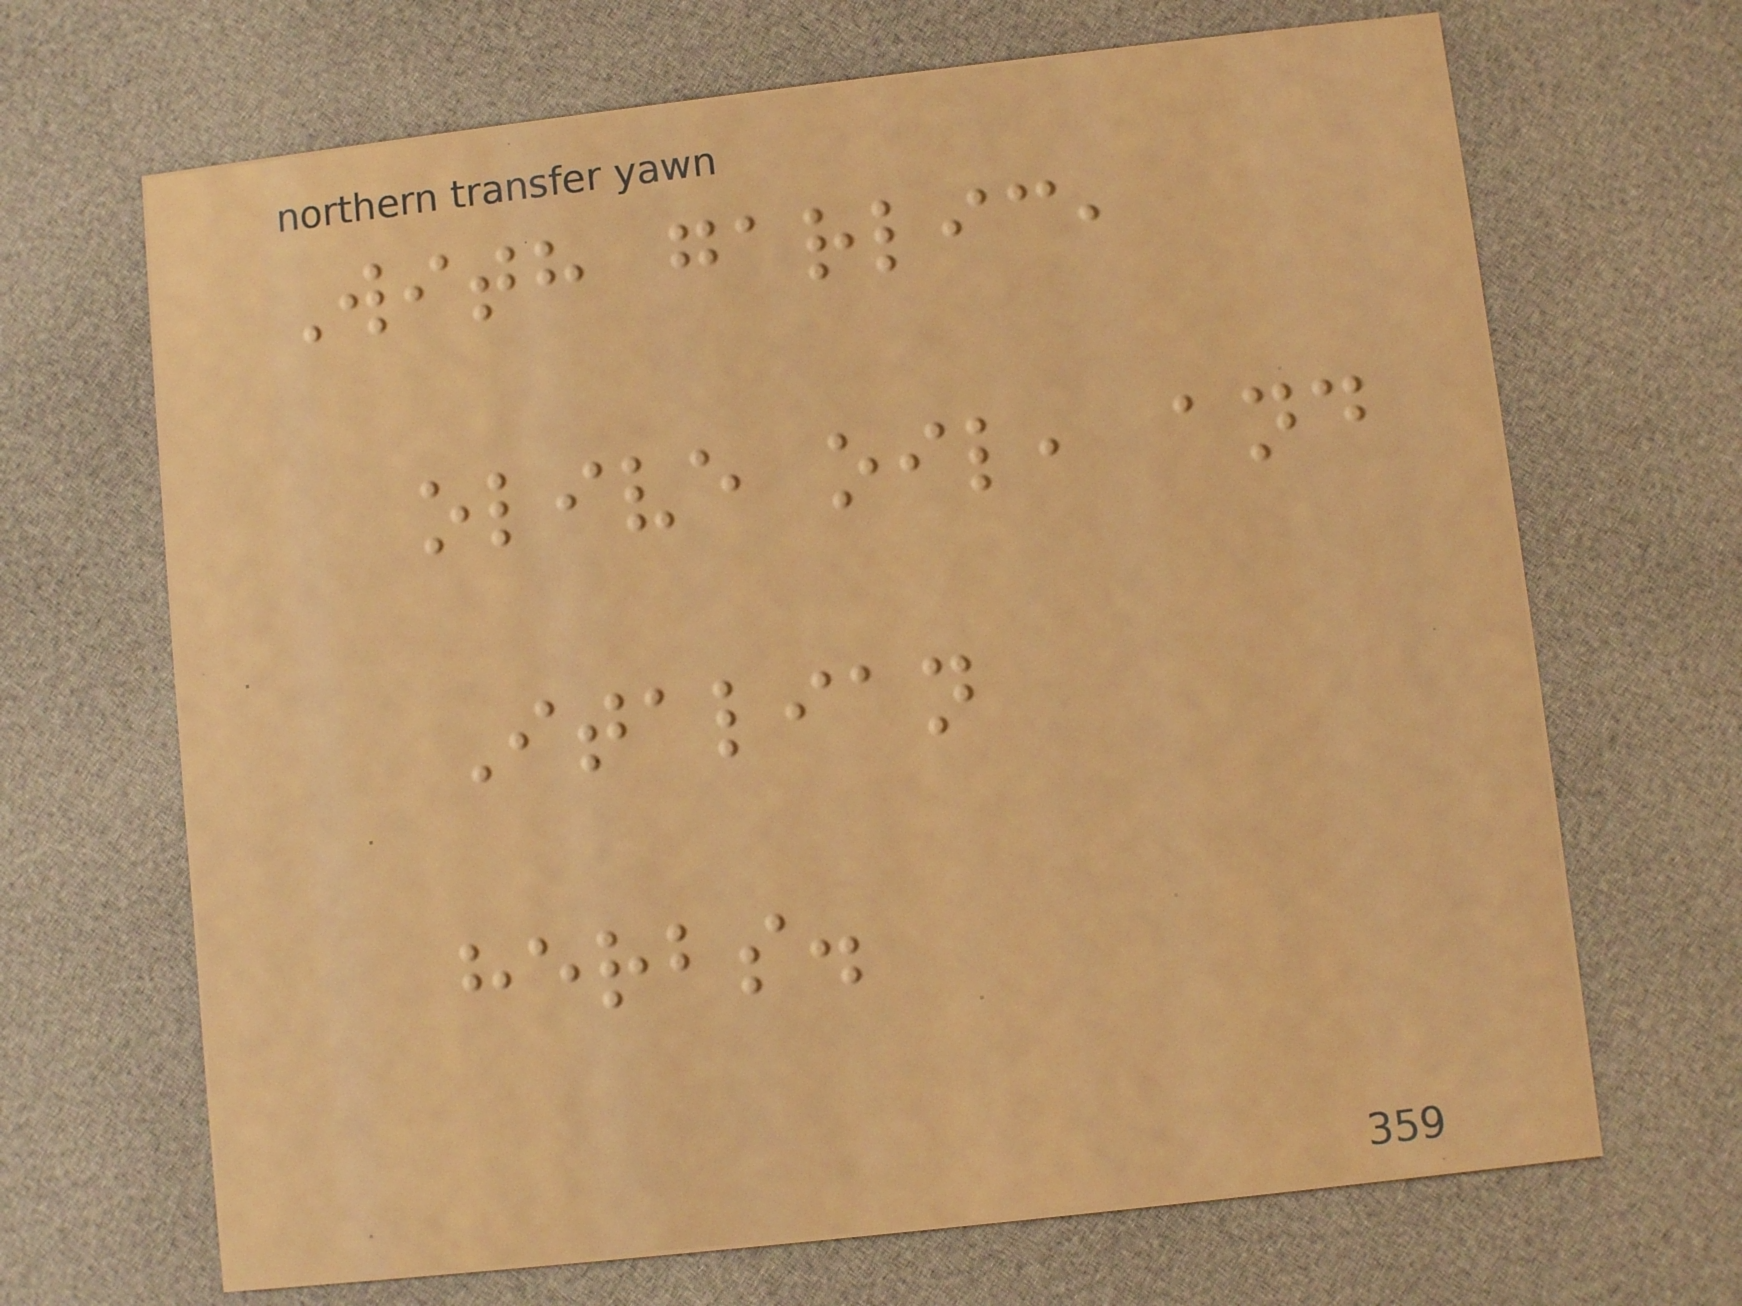With garlic,
olive oil, and
Italian
herbs.
